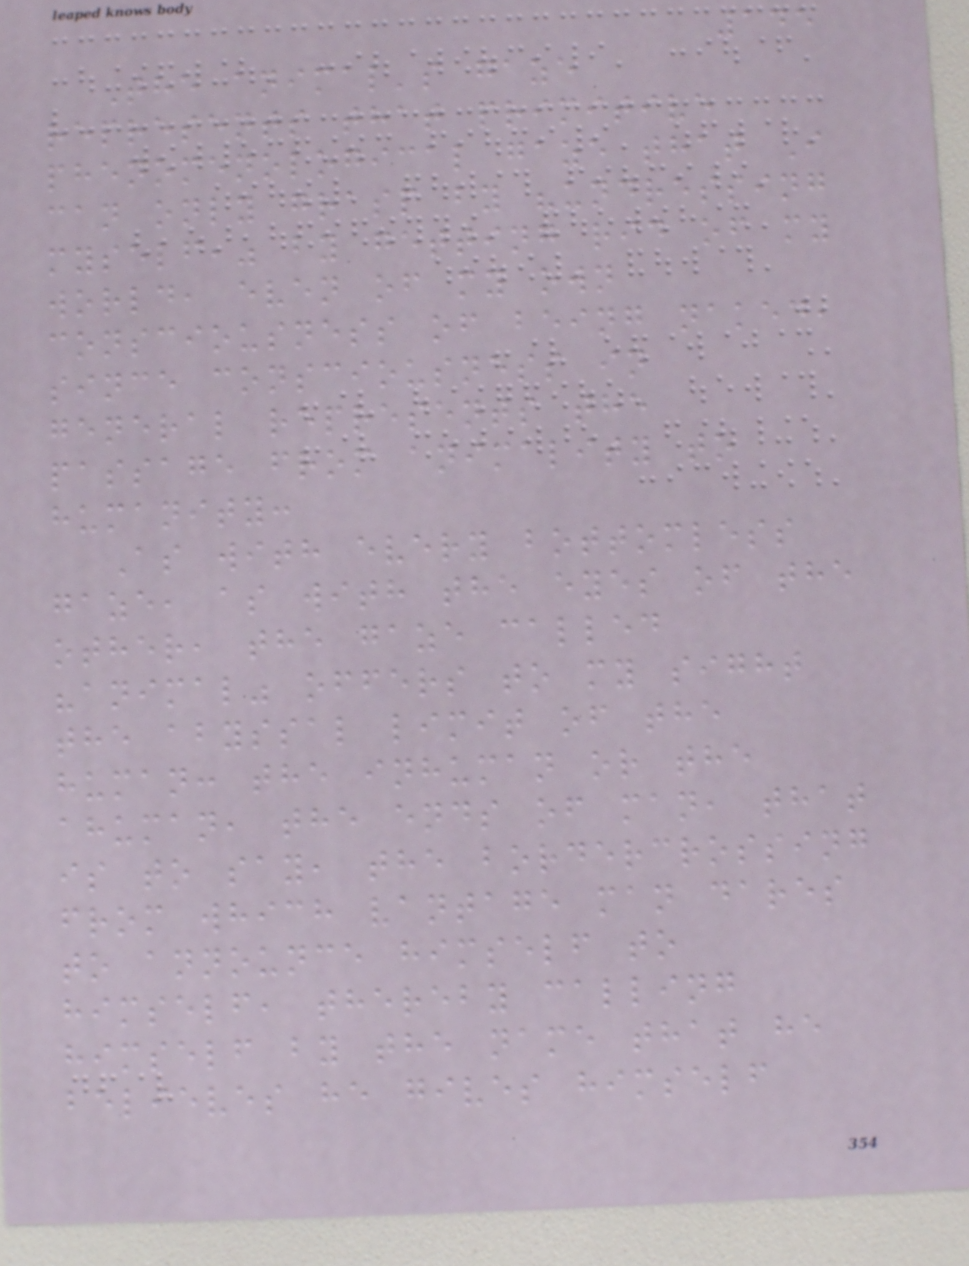145
The animal's gaze
represents that primitive
phenomenological gaze that I
can only grasp by "undressing
myself," by getting rid of my
world, even of my own
consciousness of being naked,
since consciousness in
general represents the
passage from animality to
humanity:
As with every bottomless
gaze, as with the eyes of the
other, the gaze called
"animal" offers to my sight
the abyssal limit of the
human: the inhuman or the
ahuman, the ends of man, that
is to say, the bordercrossing
from which vantage man dares
to announce himself to
himself, thereby calling
himself by the name that he
believes he gives himself
